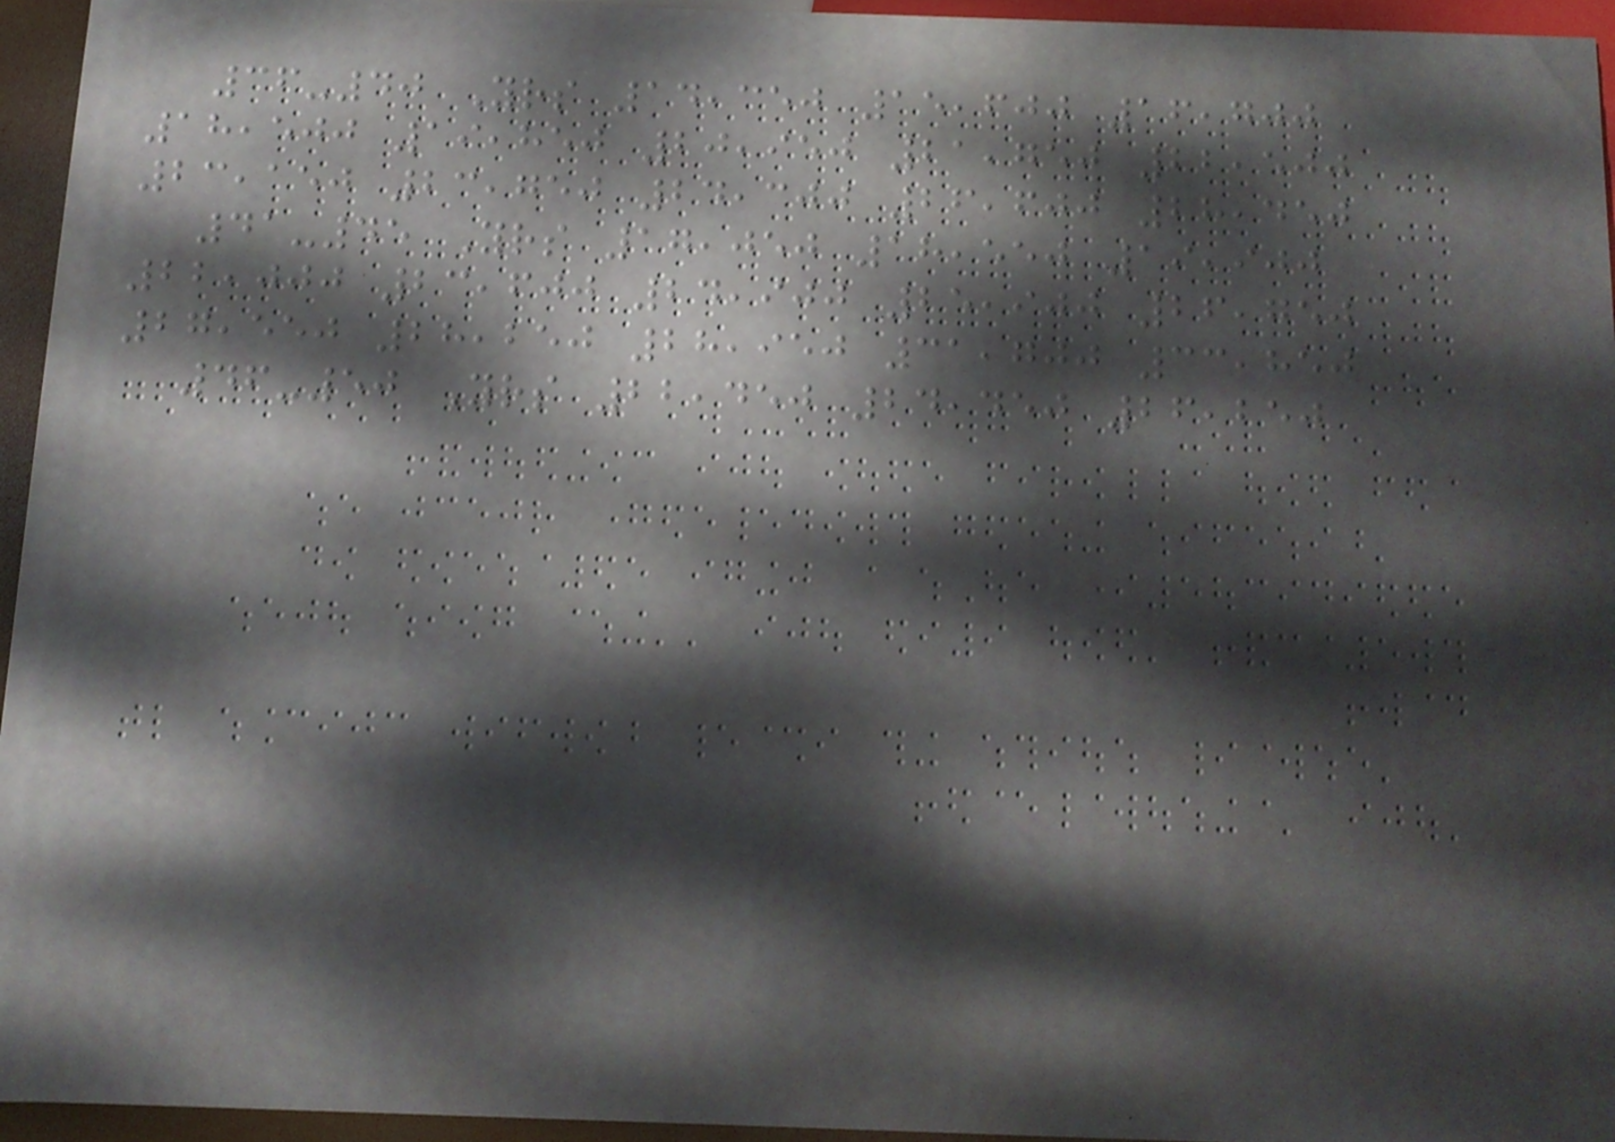36-40 Yrs 14,350 15,600 16,700
18,500 19,850 20,950 21,750 22,500
23,150 23,750 24,300 26,600 28,450
41-45 Yrs 17,050 18,550 19,900
22,000 23,600 24,900 25,900 26,750
27,550 28,250 28,950 31,700 33,850
46-50 Yrs 22,450 24,450 26,250
